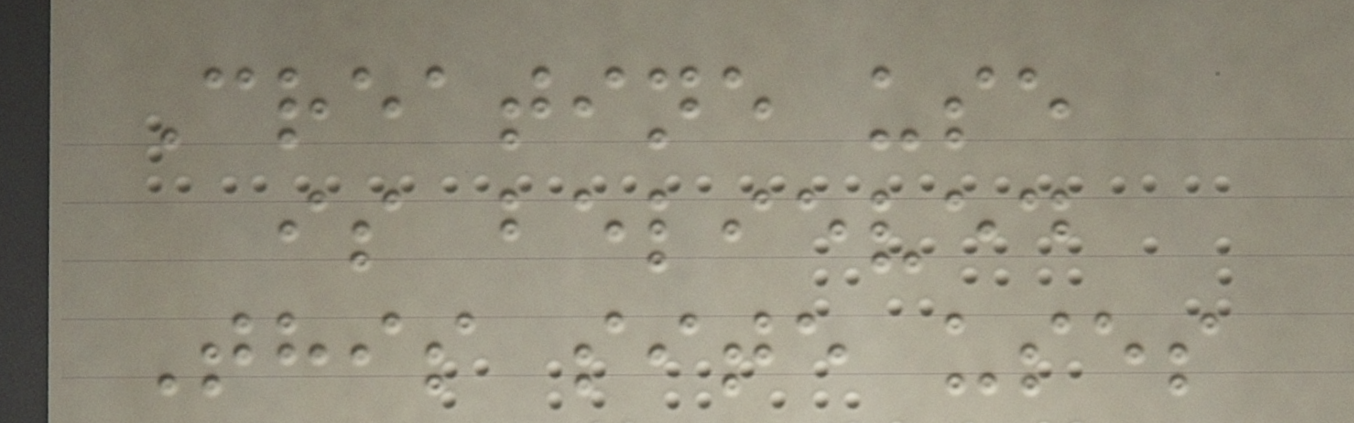Creatine use
is believed
This site uses
